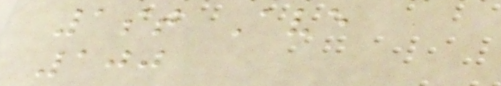1st Ave
100
